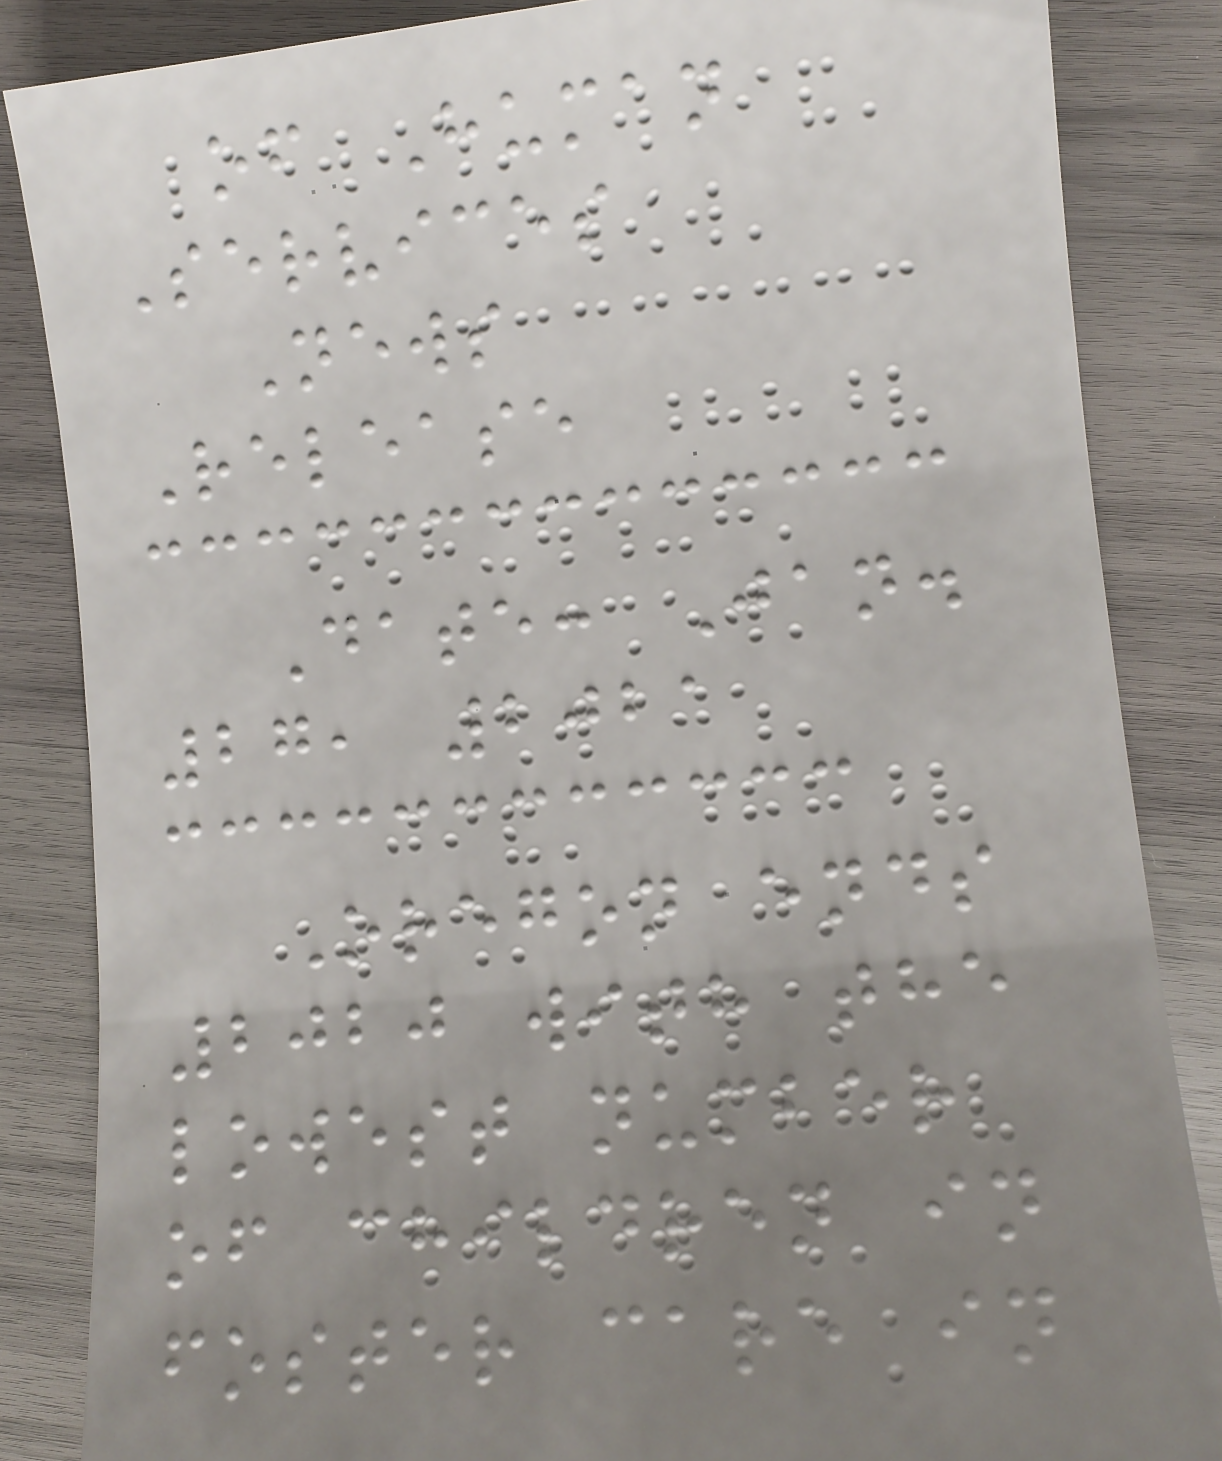of Human
Services
News
Release
Date: Jan.
27, 2021
Oregon ends
2020 with the
lowest number
of children in
foster care in
